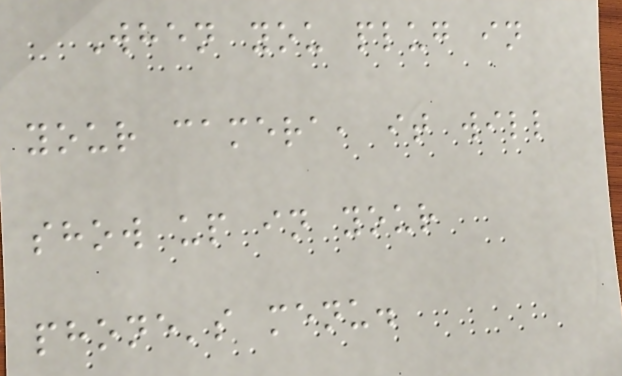When you plug in
your camera, it will
show up in your
phone's menu.
